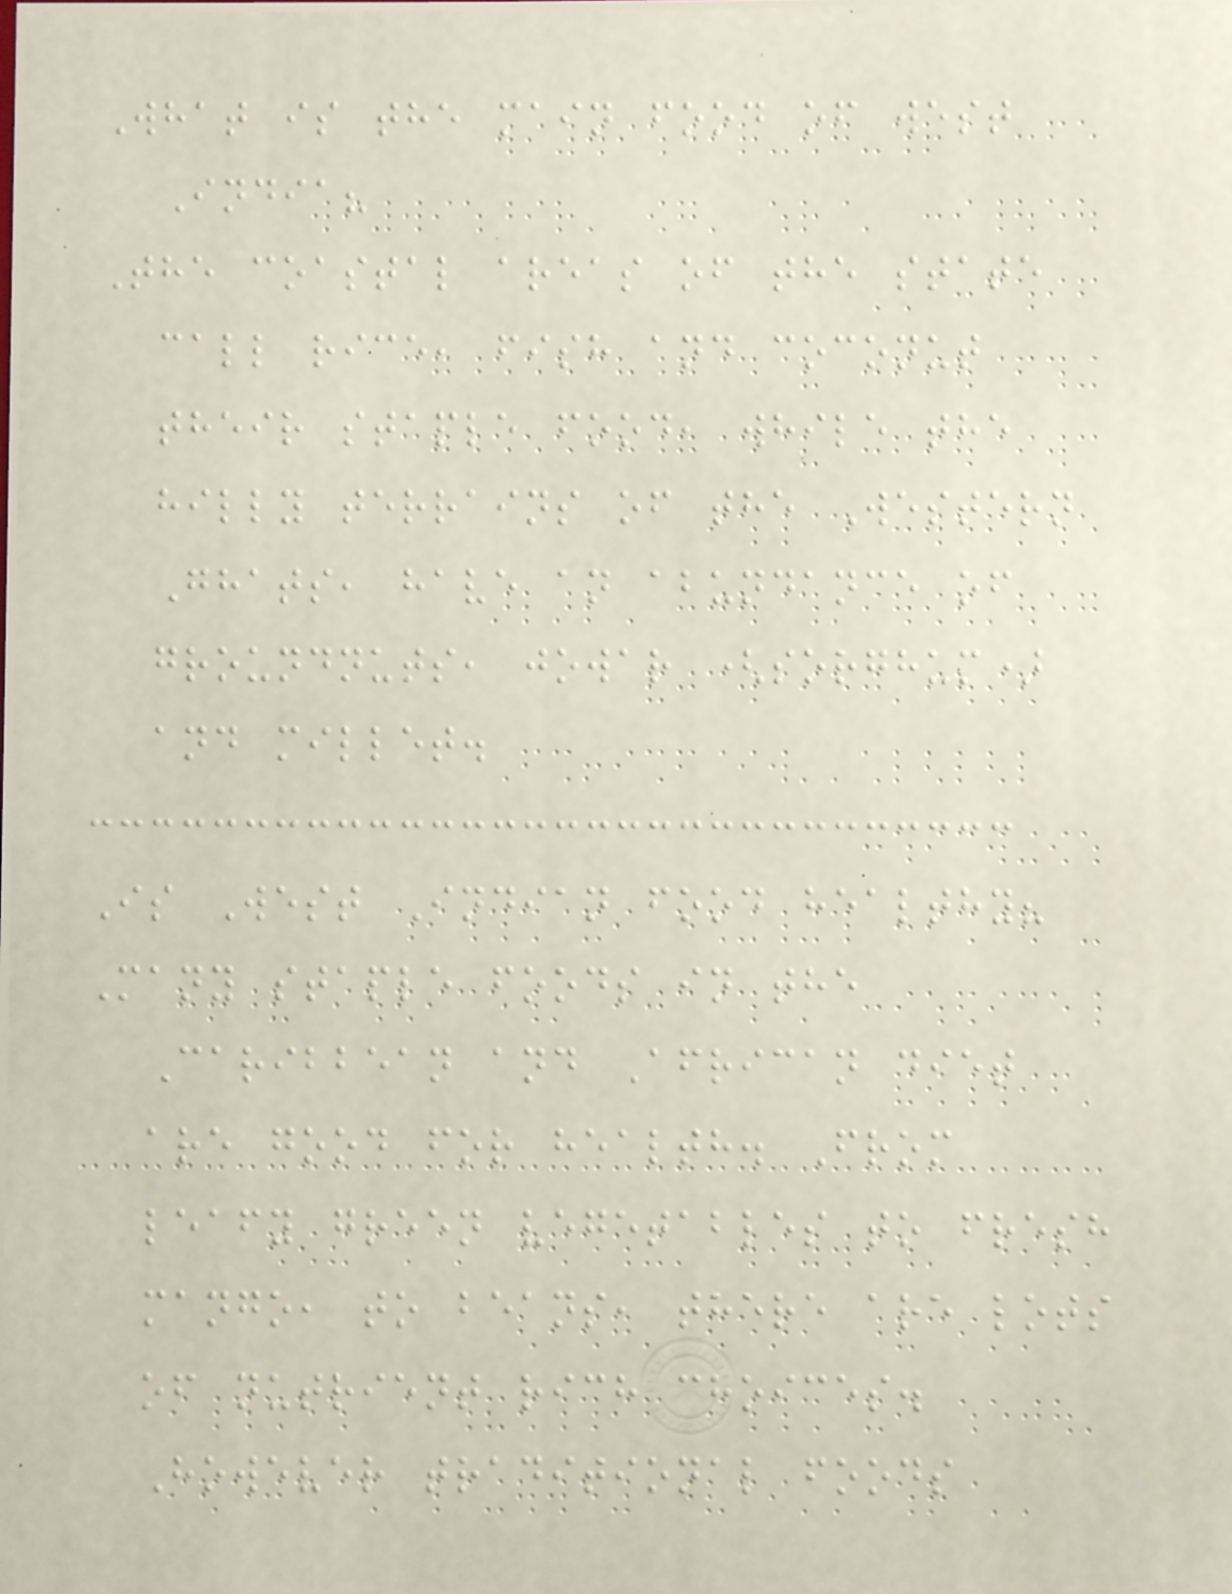What is the main food of west
India?
The coastal areas of the state
call rice, fish and coconut
their staple food, while the
hilly terrains of the Western
Ghats, have an abundance of
groundnuts, jowar (sorghum)
and millet.
Is West Indian food healthy?
Many staple foods in the
Caribbean and African diet
are good for health. From
leafy green vegetables to fresh
mango, to beans, there are lots
of nutrient rich choices.
However traditional foods
